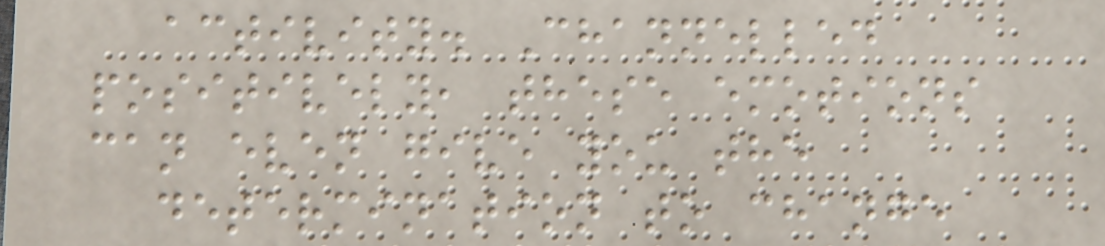activity. Channelled
positively, these emotions
can even give you the
determination to change
